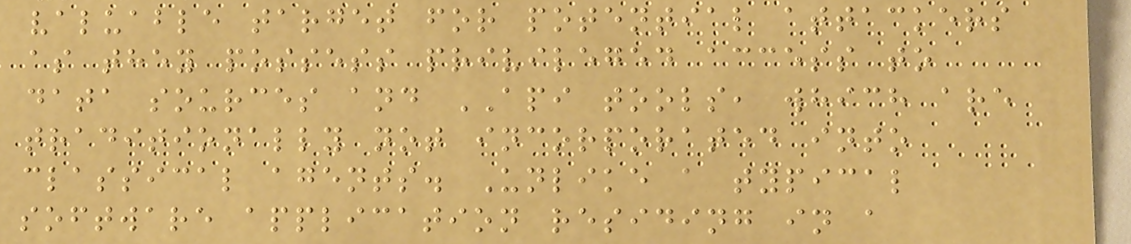valuable target for potential attackers
as they possess privileged access to
data sources and API tools, which are
traditionally not incorporated into
classical agents. Unlike a typical
software application residing in a
